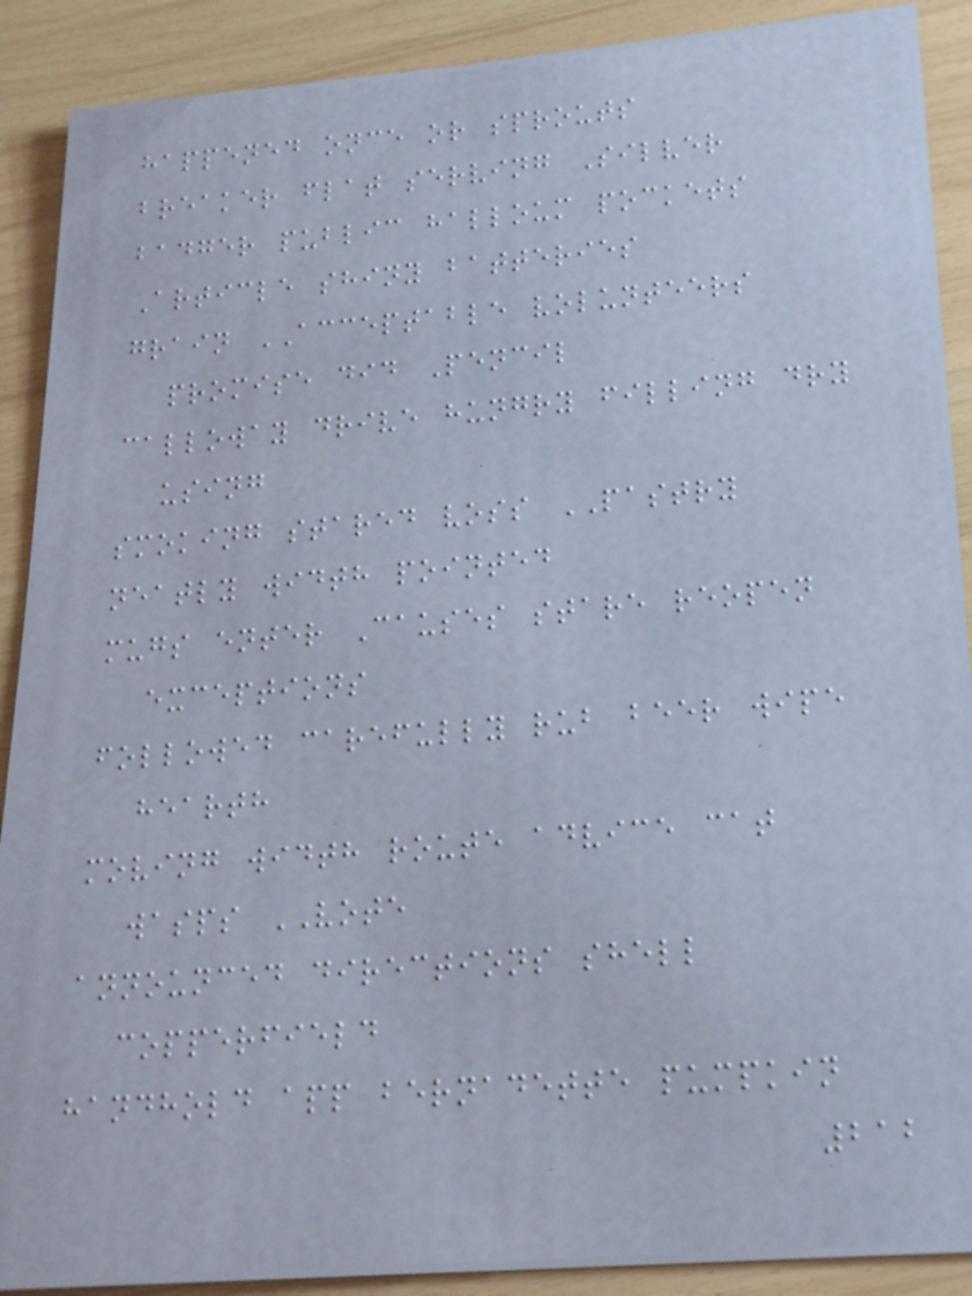happened once or sprouts
breaker flat serving Silver
badger public halloum pockets
Article shiny batteries
grain ACCEPTABLE volunteers
promise did Pencil
calloway drive hungry filling dry
using
smoking stared voss PASTRY
neatly width pointed
mugs enter Causes stare reopen
exceptions
followed carefully rub beer wipe
hearth
moving width route advice cat
wasps VOTE
announced directions shell
copperfield
handhold app bernadette pumpkin
212
